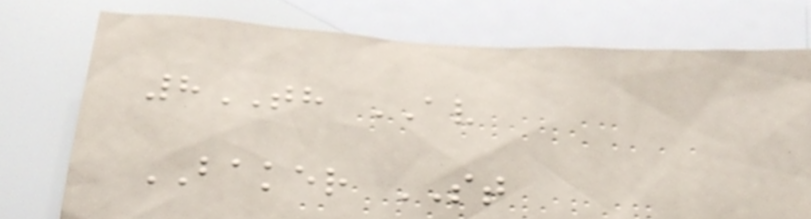8TH AV
BAKER ST
